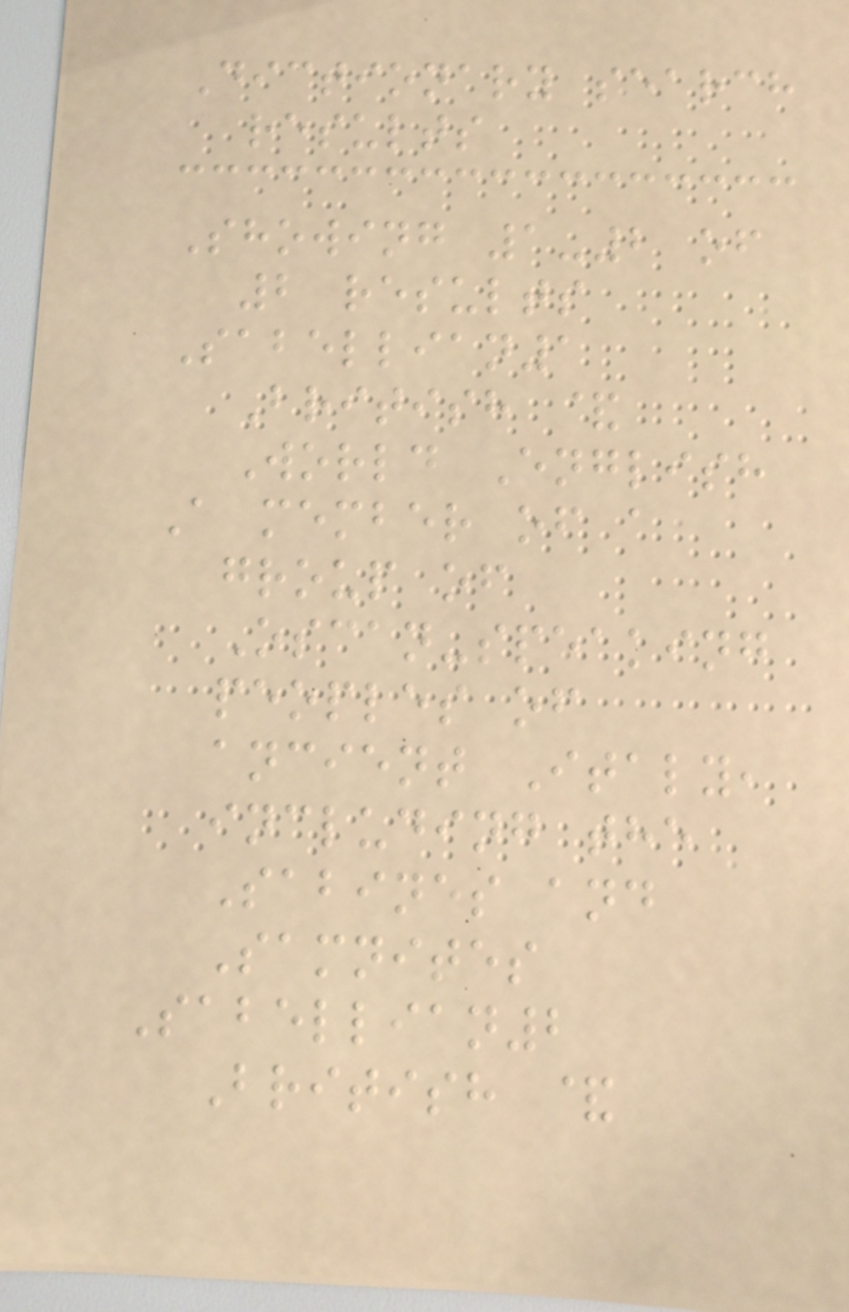Dictionary search
results
Showing 1-2 of
2 results
Sabellian1
British &
World English
A member of a
group of
Oscan-speaking
peoples of
ancient Italy,
including the
Sabines and
Samnites
Sabellian2
British &
